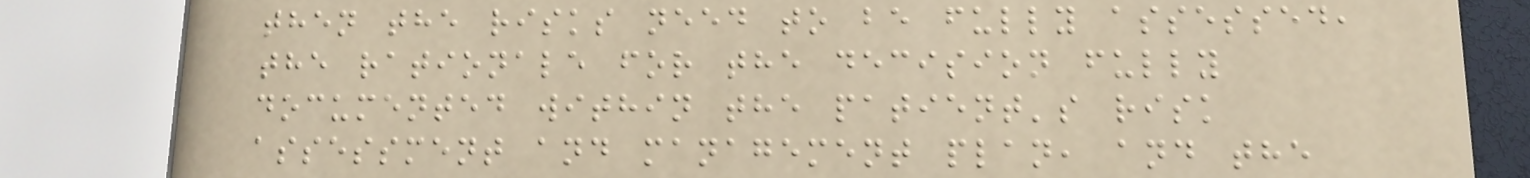then the risks need to be fully assessed,
the rationale for the decision fully
documented within the patient's risk
assessment and management plan, and the
